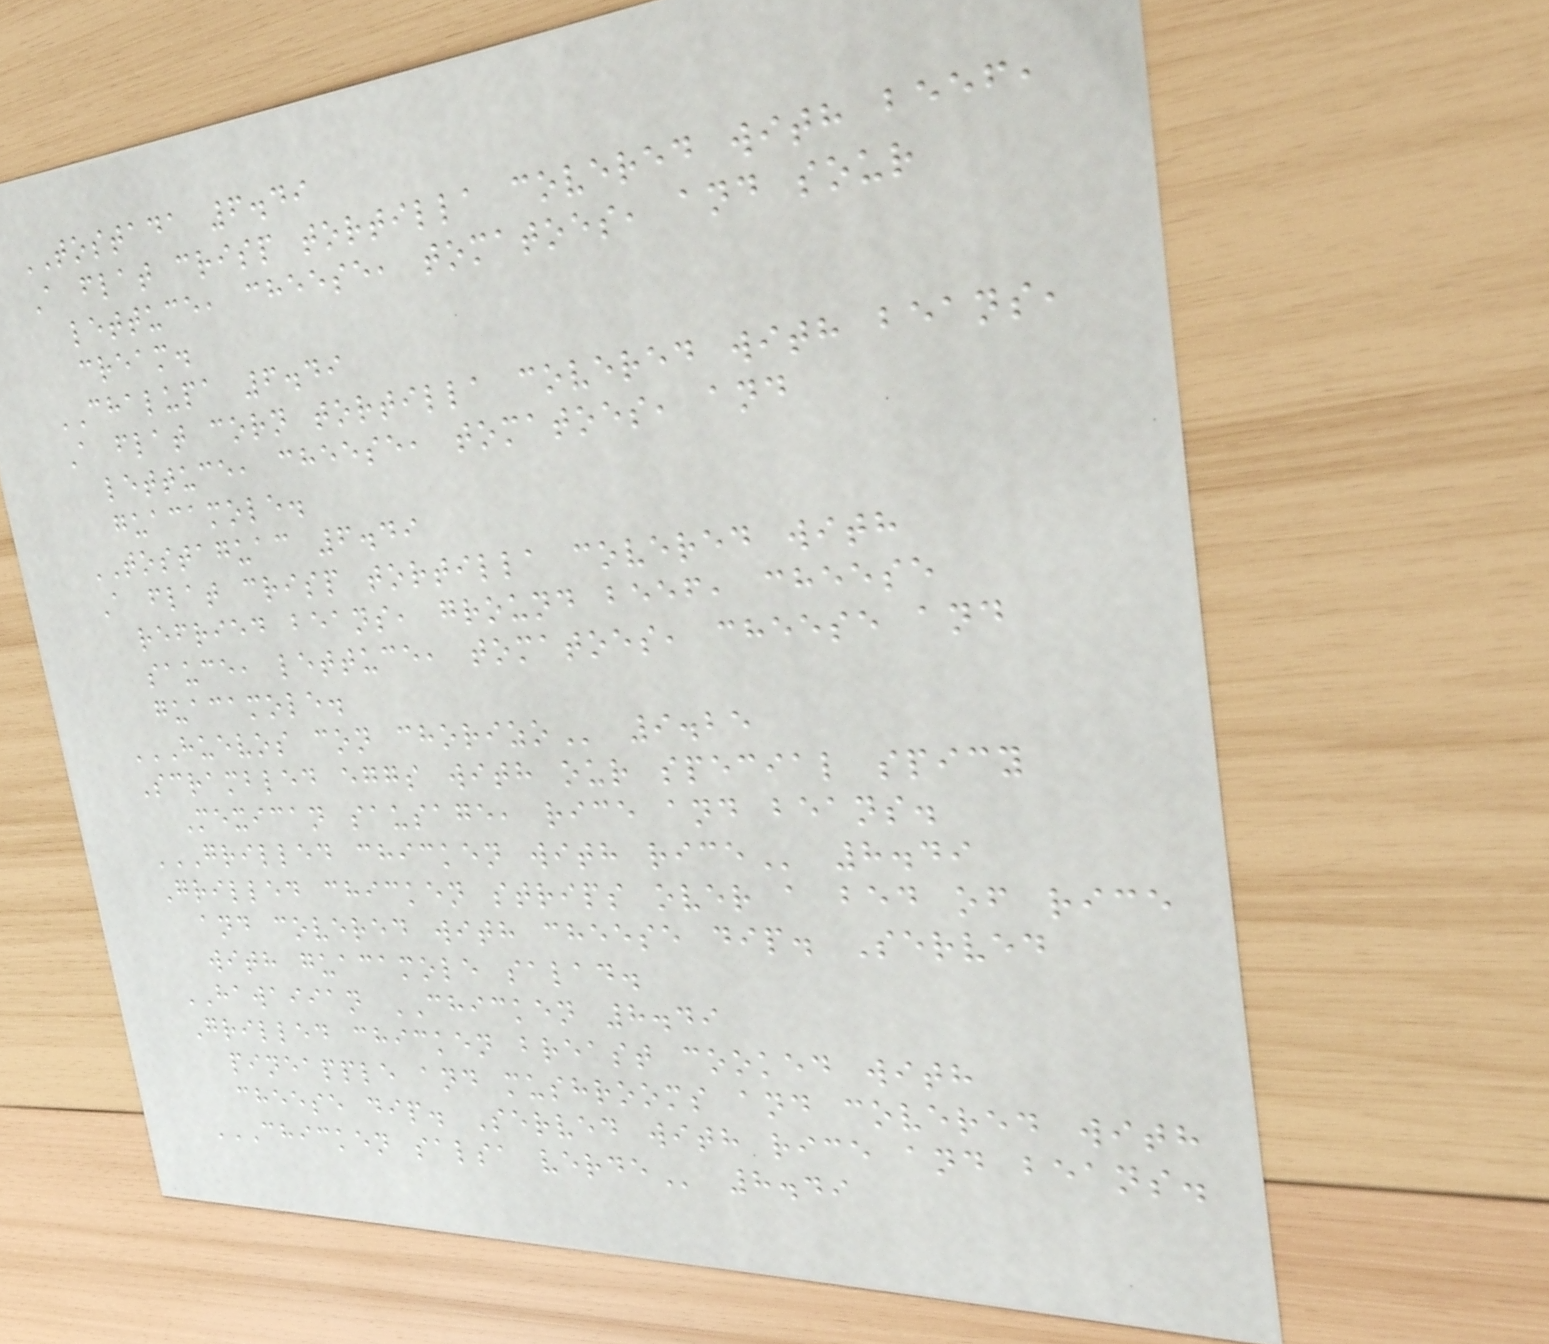TOSTADA 6.49
A flat crisp tortilla covered with beef,
lettuce, cheese, tomatoes, and sour
cream.
CHALUPA 6.49
A flat corn tortilla covered with beans,
lettuce, cheese, tomatoes, and
guacamole.
TOSTAGUAC 6.49
A flat crisp tortilla covered with
refried beans, ground beef, cheese
sauce, lettuce, tomatoes, cheese and
guacamole.
HUEVOS CON CHORIZO 9.25
Scrambled eggs with our special spicy
Mexican sausage, rice and beans.
GRILLED CHICKEN WITH RICE 8.49
Grilled chicken strips over a bed of rice
and covered with cheese dip. Served
with guacamole salad.
HAWAIIAN CHICKEN 8.49
Grilled chicken breast cooked with
pineapple and mushrooms and covered with
cheese dip. Served with rice and beans.
CHICKEN SALSA VERDE 8.49
